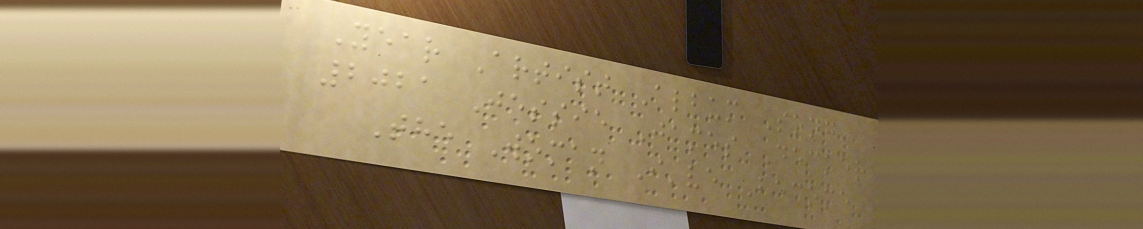Year Artist Album Song
2021 Jessie James Decker
The Woman I've Become
